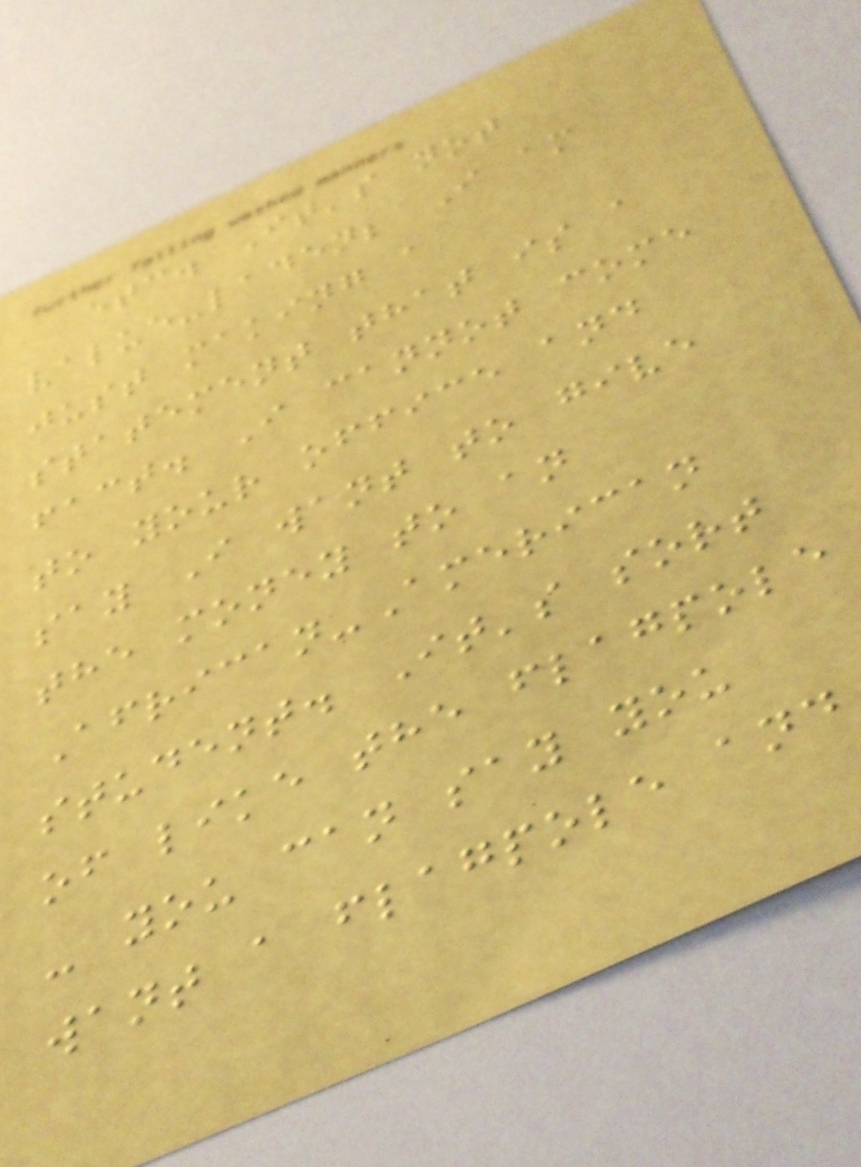etc. It's not
value-laden; I am
just making a
statement that is a
fact. I cannot come
to your office and
say I want to give
the money to an
African-American
student. It's sort
of like the flagpole
- you can say you
want a flagpole and
